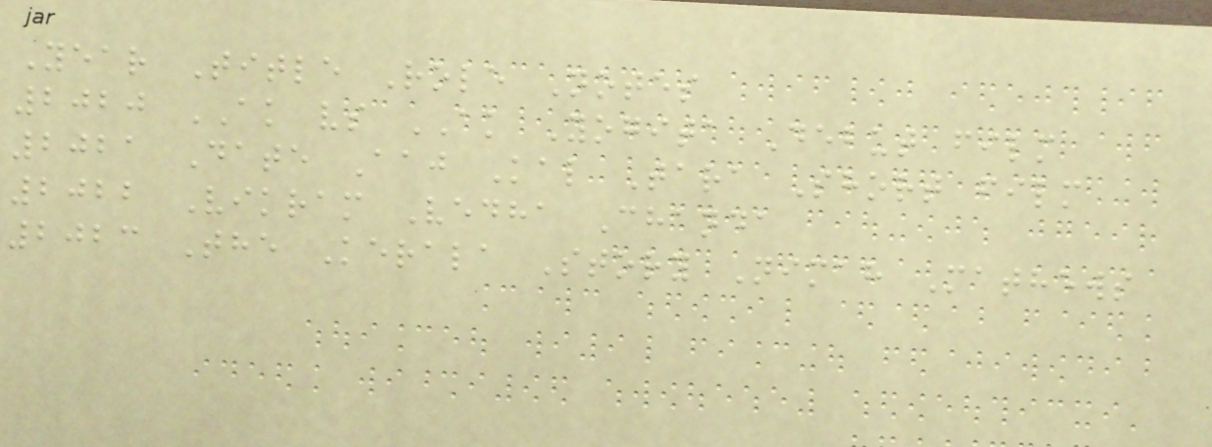Year Title Role Notes
2020 AK vs AK Yogita Debut film
2021 Date Aaj Kal Tara Short film
2022 Vikram Vedha Chanda
2023 The Kerala Story Nimah Mathews
